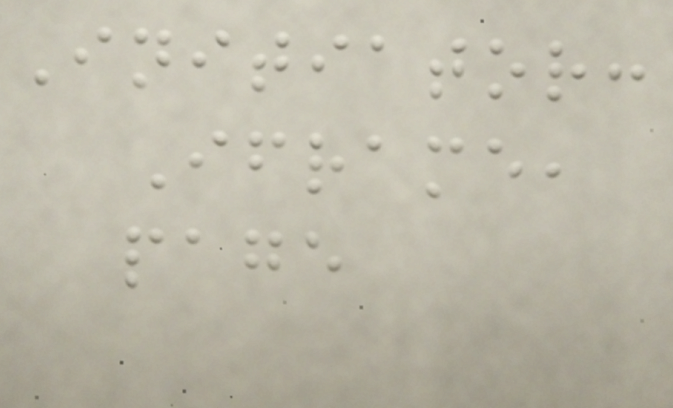Initiator:
Iframe,
page
